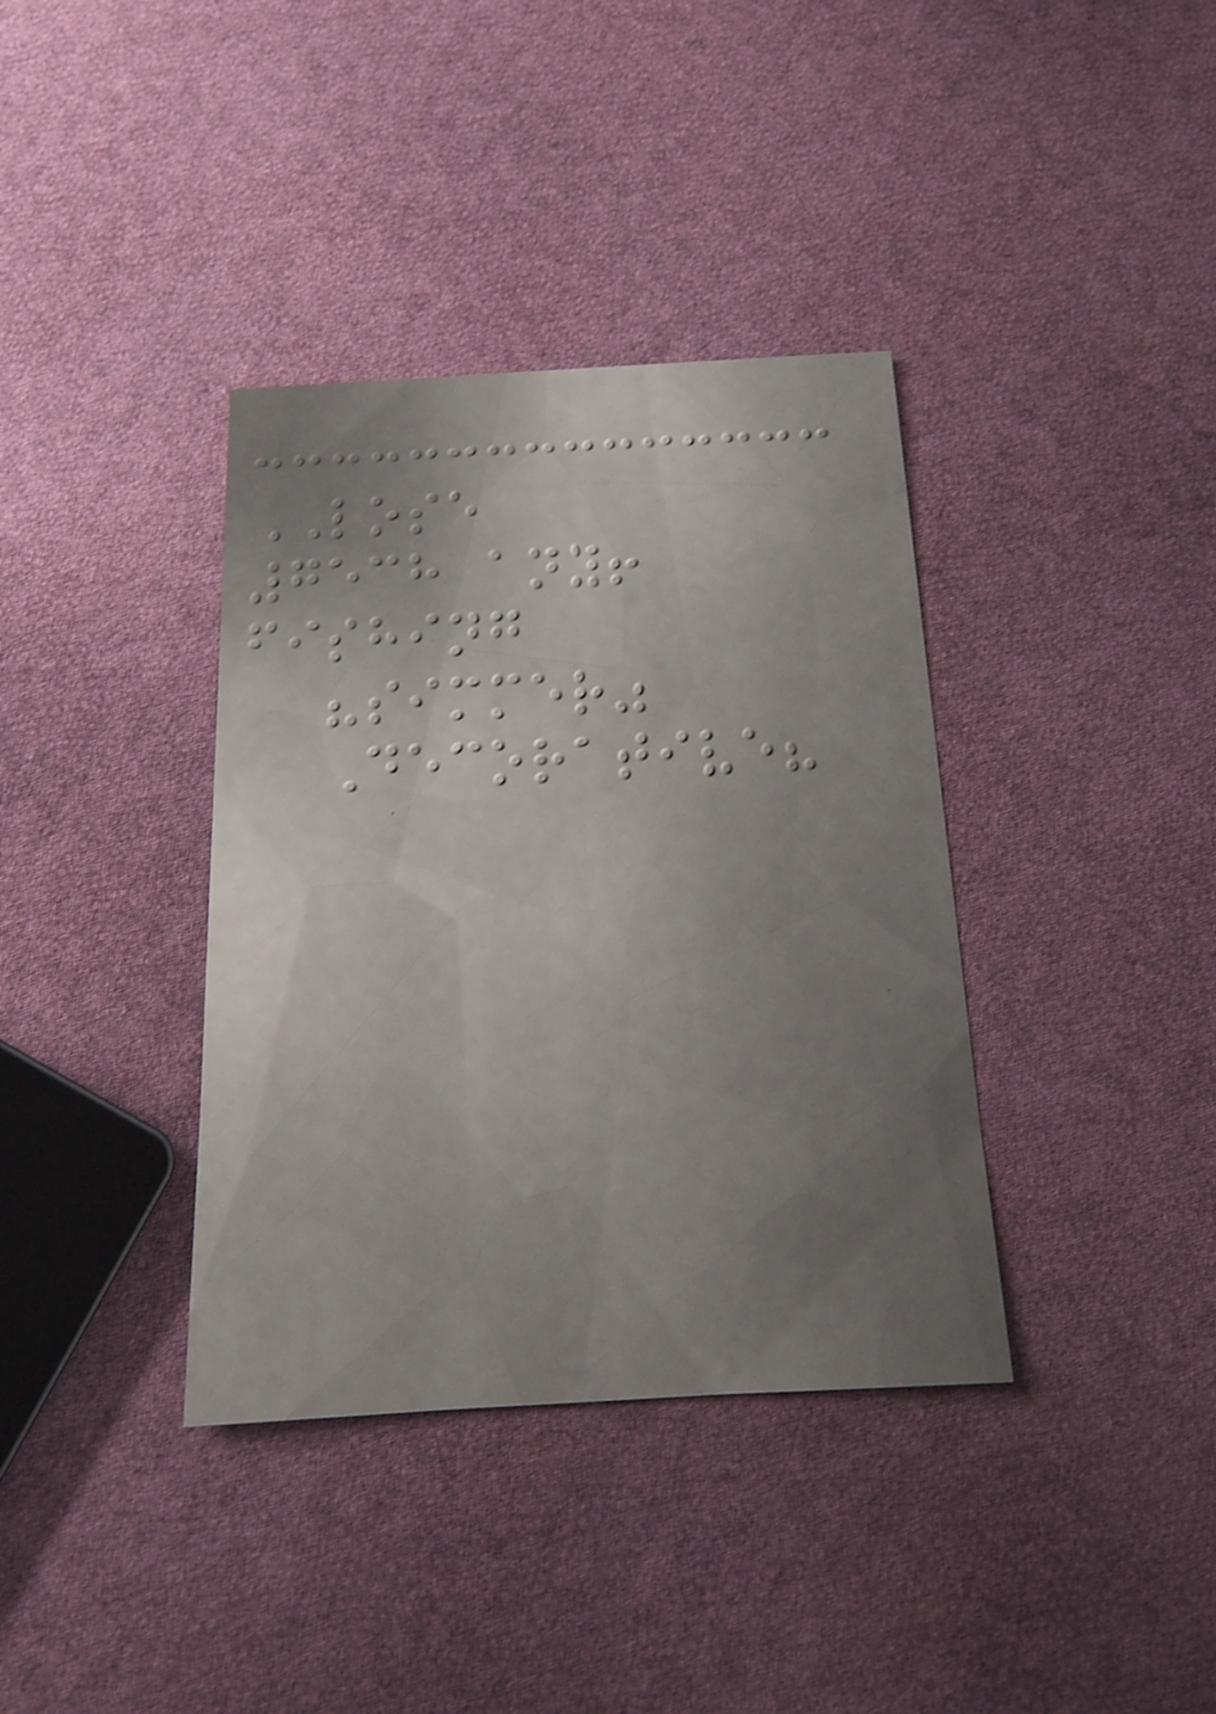LOSE
7538 any!
fishing
"simmer"
Decorative?
